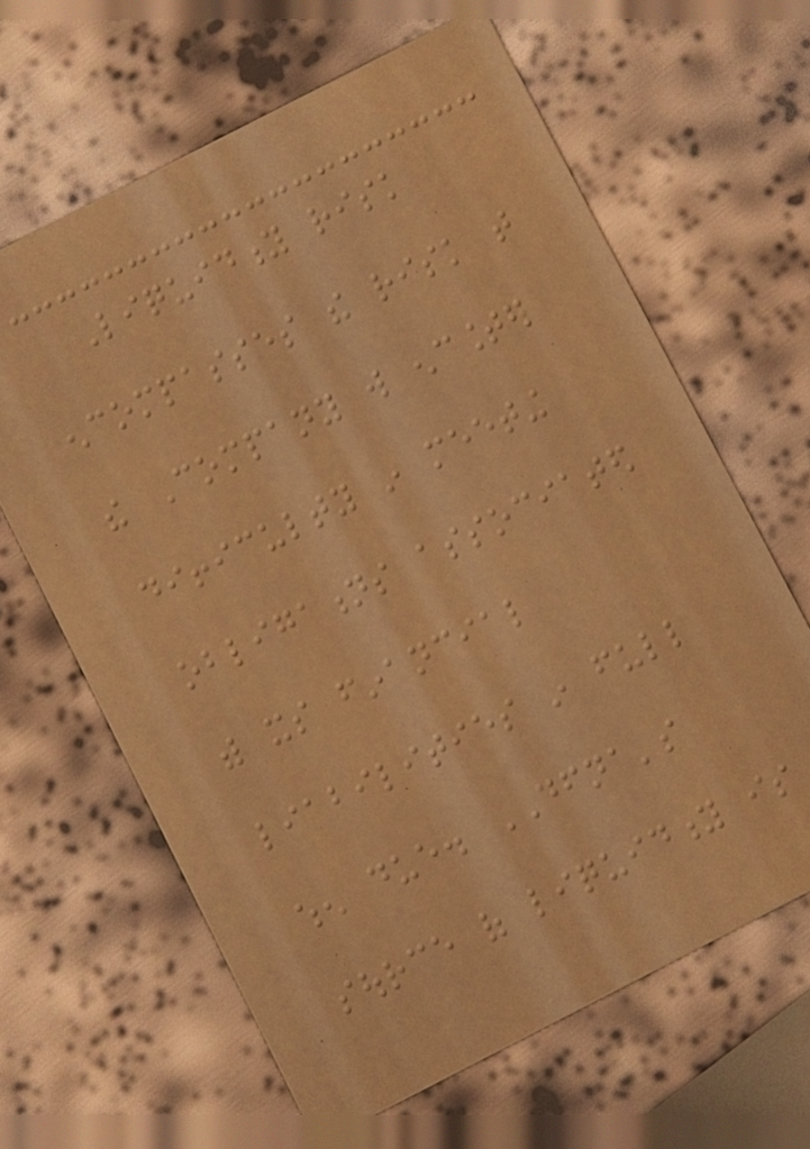Liquidity risk
encompasses the risk that
the Company will encounter
difficulty in meeting
obligations associated
with its financial
liabilities in full
when due. DFNA's
source of liquidity is
